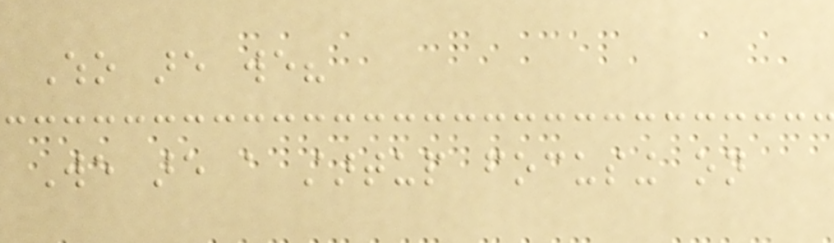Who are we?
We are a startup focusing on
